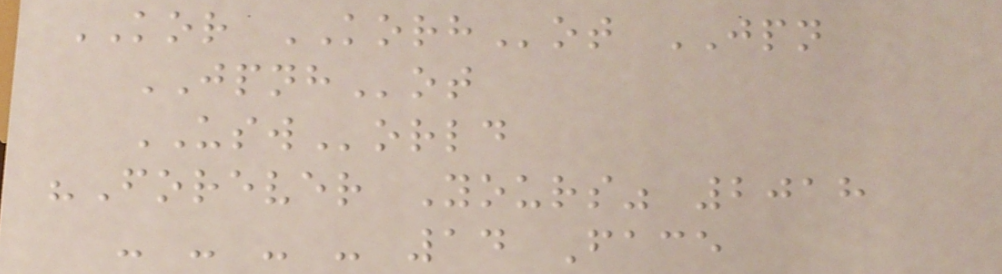KOR KORHot JPN
JPNHot
USWorld
"Forever Yours" 2018
- - - - 14 Face
